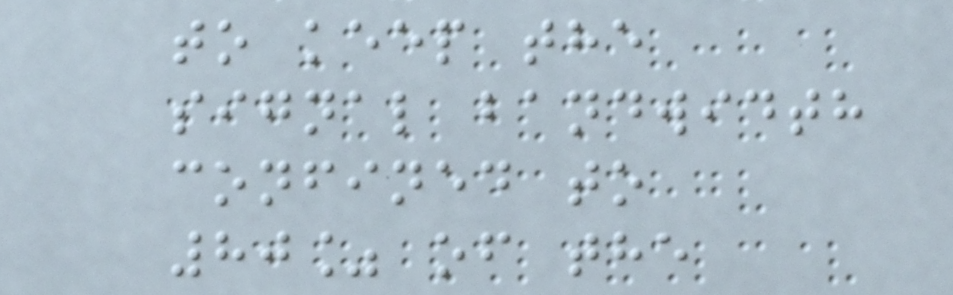to keep the
signal bandwidth
confined to
80% of the
